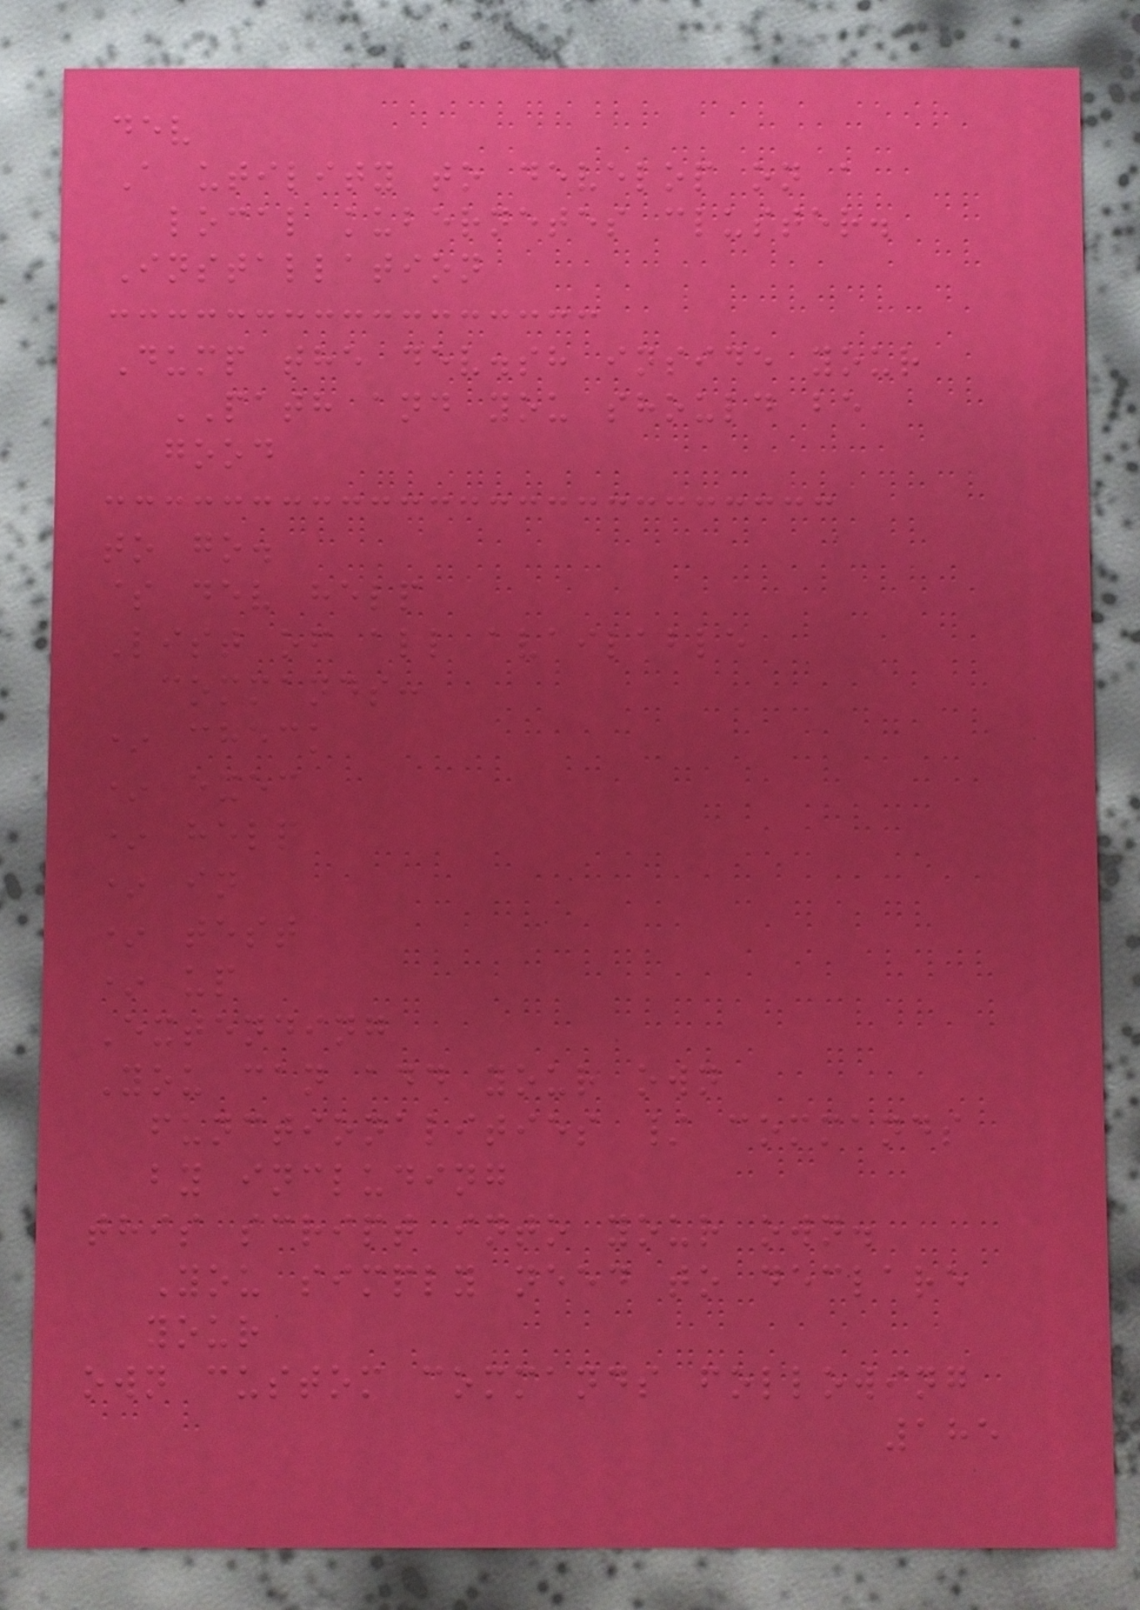dev
A utility to develop on a
local kubernetes cluster.
Installation
Dump the dev.sh inside your
PATH and you should be
good
to go.
$ dev help
List of all available
commands:
* check
* exec
* help
* in
* test
* up
Extending
You can add your own
functionalities / commands
by including
this script into your own.
You simply need to declare
your
own custom commands following
185
